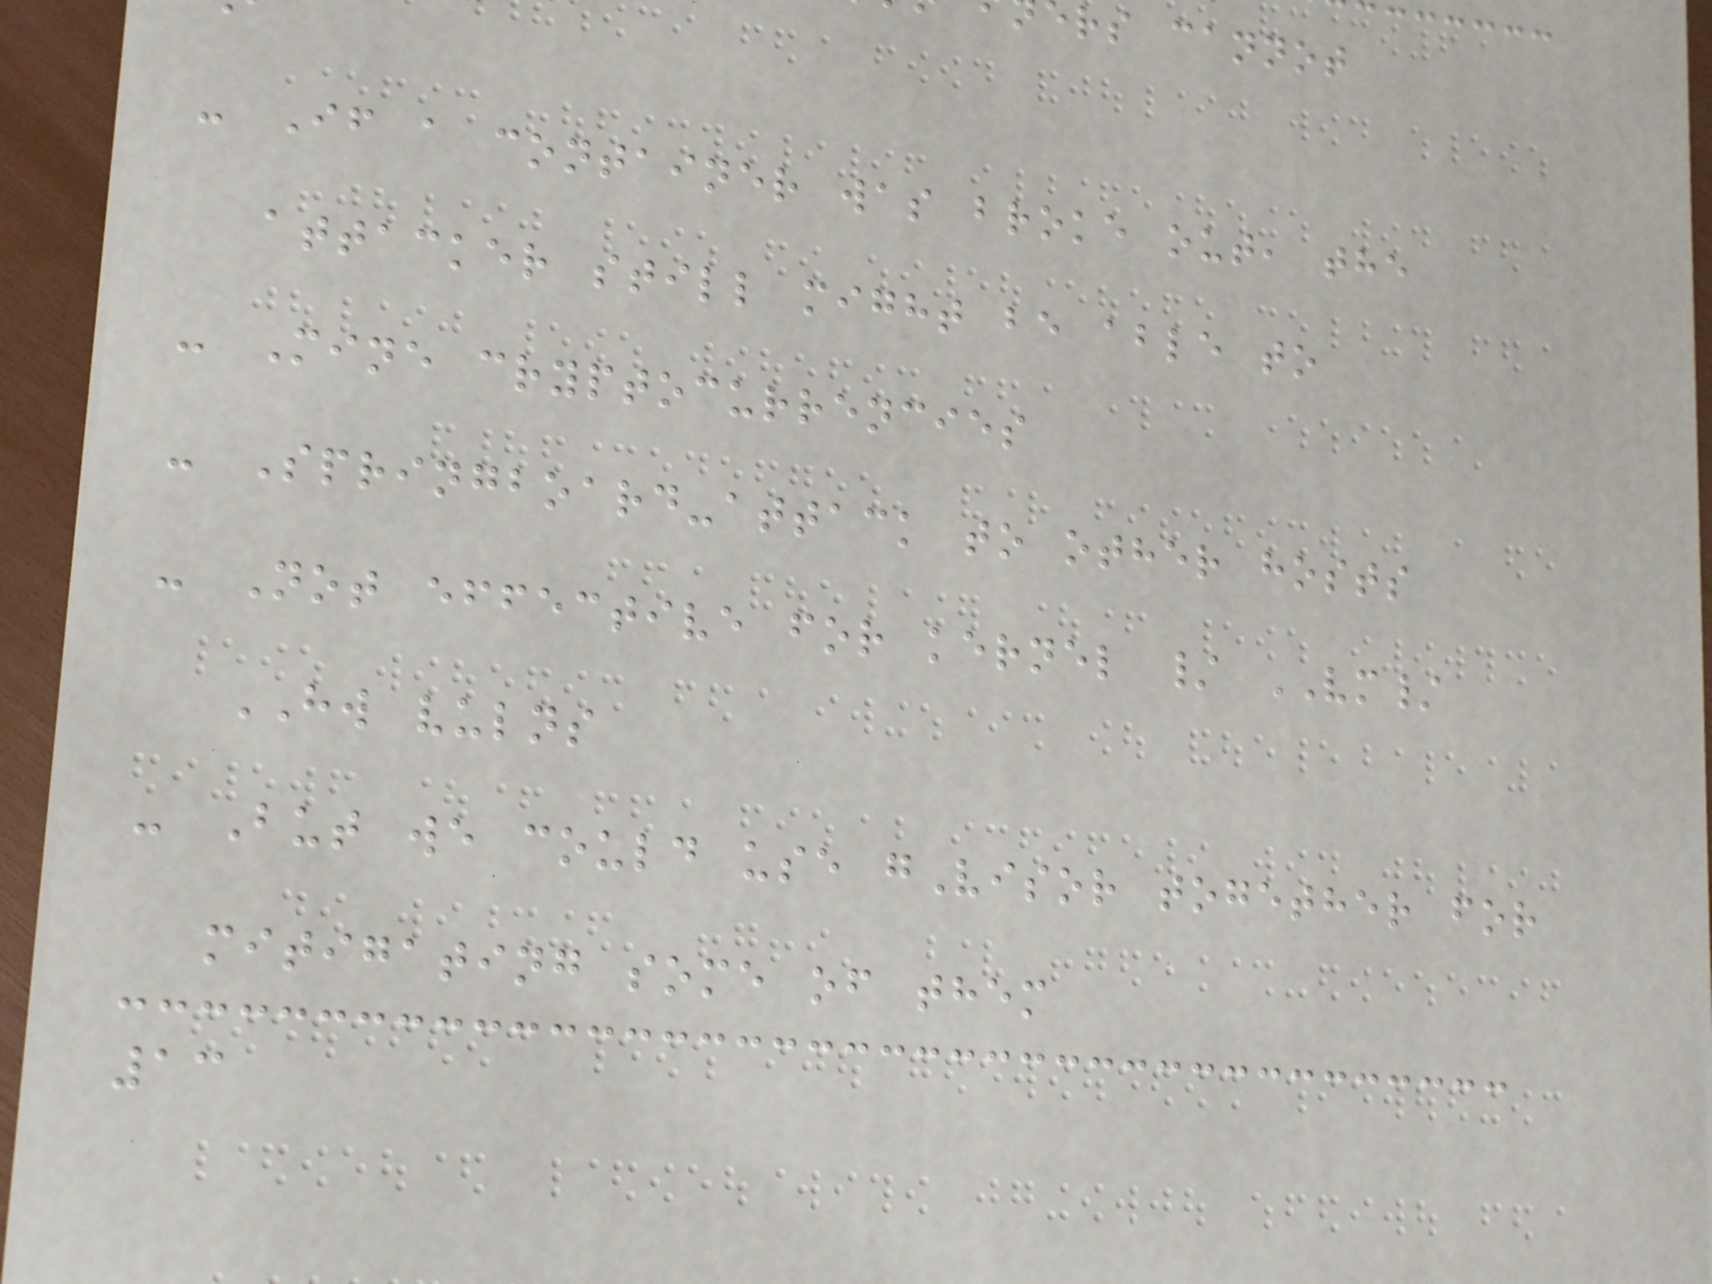rs cannot
- If a container was broke out, the
attacker still might be able to
- Mine cryptocurrencies
- Springboard-attack to other hosts
- Not effective for kernel / VM/
HW vulns
- But we could use gVisor together for
mitigating some of them
13
